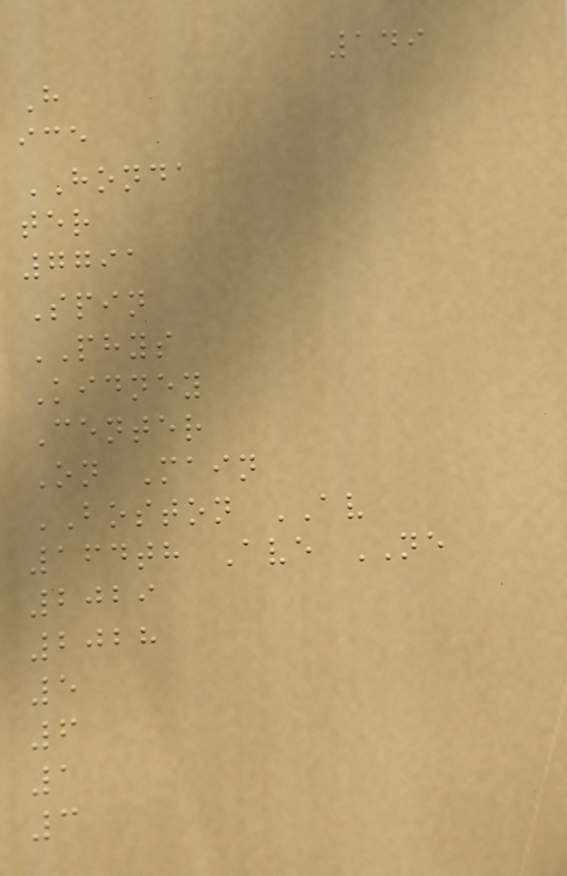149
H
ice
HONDA
ter
7791
Spin
PHYS
Kidney
Center
On Main
BOSTON AV
164th Ave NE
2029
2028
5
6
1
3
